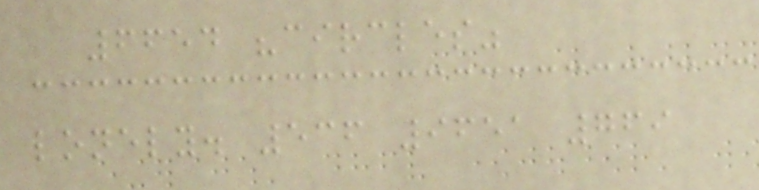6654 "circles"
lonely. 536 9651 769
